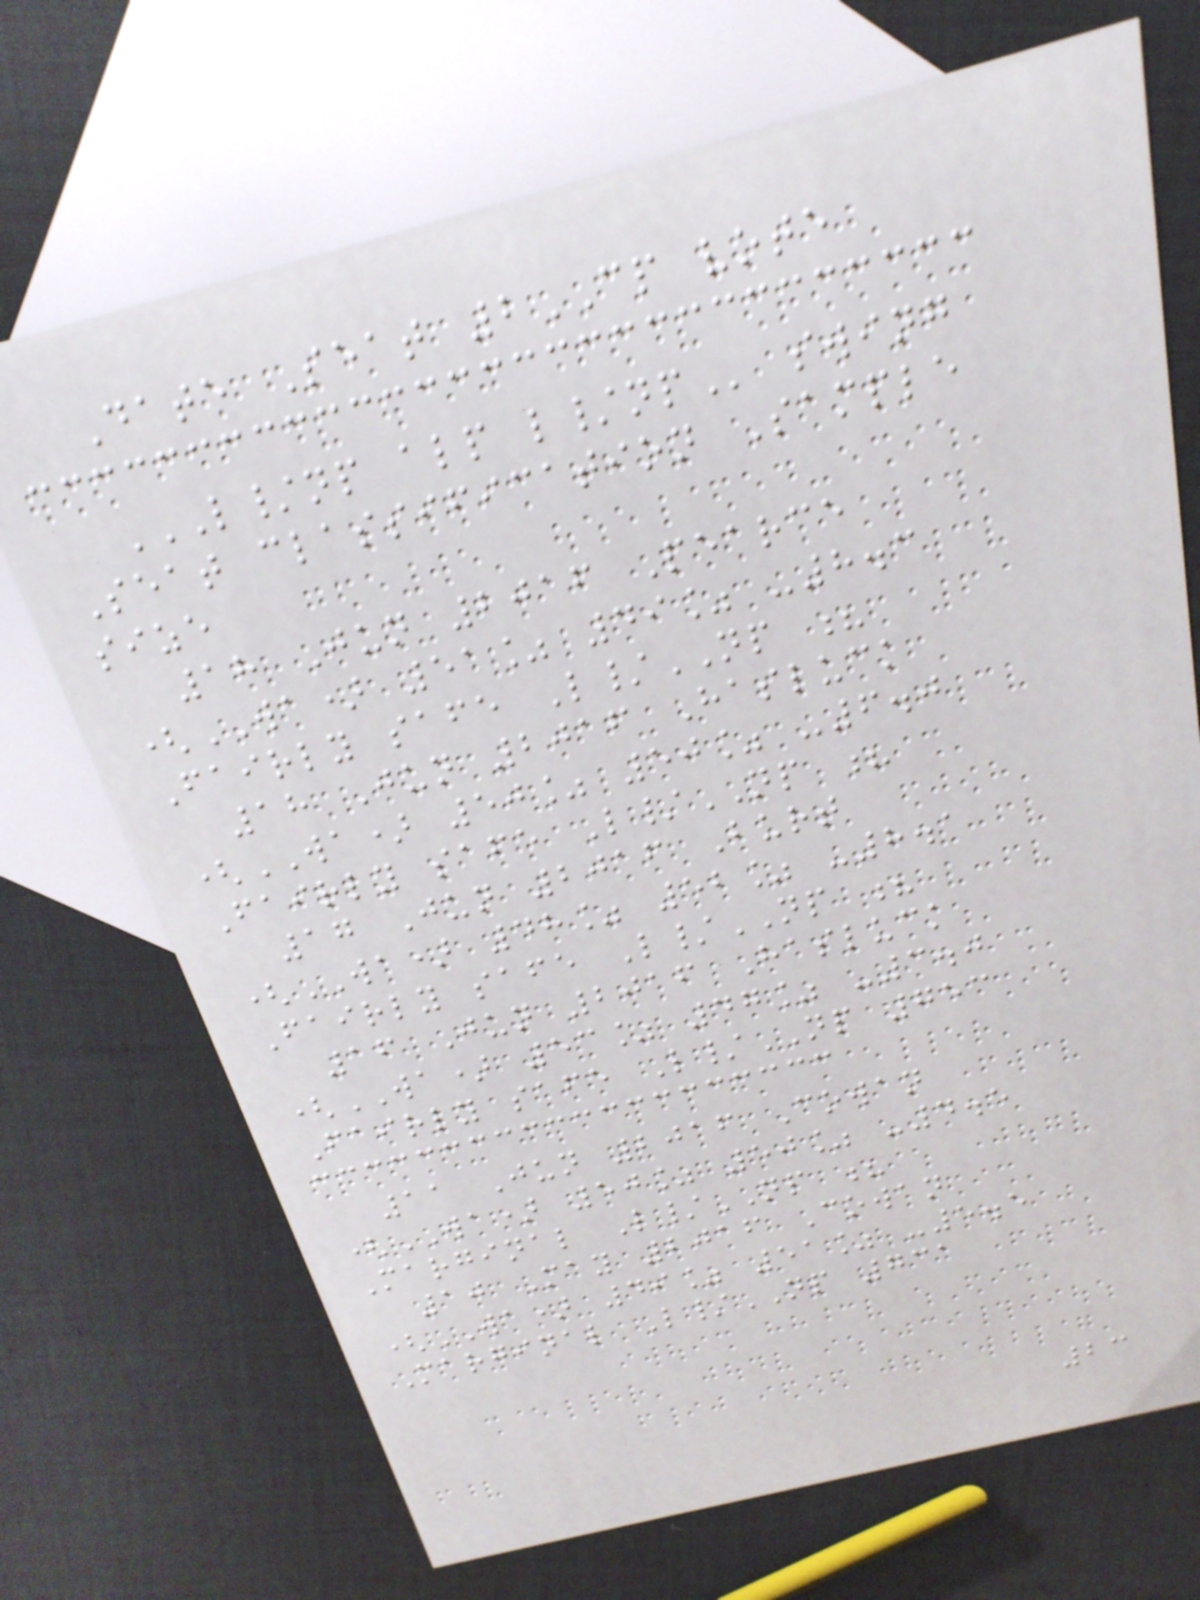Date Seat 2CP vote
L/NP ALP L/NP swing
Seat classification Sample
size
18 Jun 2016 Pearce
(WA) 51% 49% -8.3
Fairly safe L/NP ?
18 Jun 2016 Hasluck
(WA) 50% 50% -6.0
Fairly safe L/NP ?
17 Jun 2016 Burt
(WA) 48% 52% -8.1
Fairly safe L/NP ?
16 Jun 2016 Hasluck
(WA) 53% 47% -3.0
Fairly safe L/NP 753
11 Jun 2016 Cowan
(WA) 50% 50% -4.5
Marginal L/NP ?
10 May 2016 Cowan
(WA) 49% 51% -5.5
Marginal L/NP 731
23
